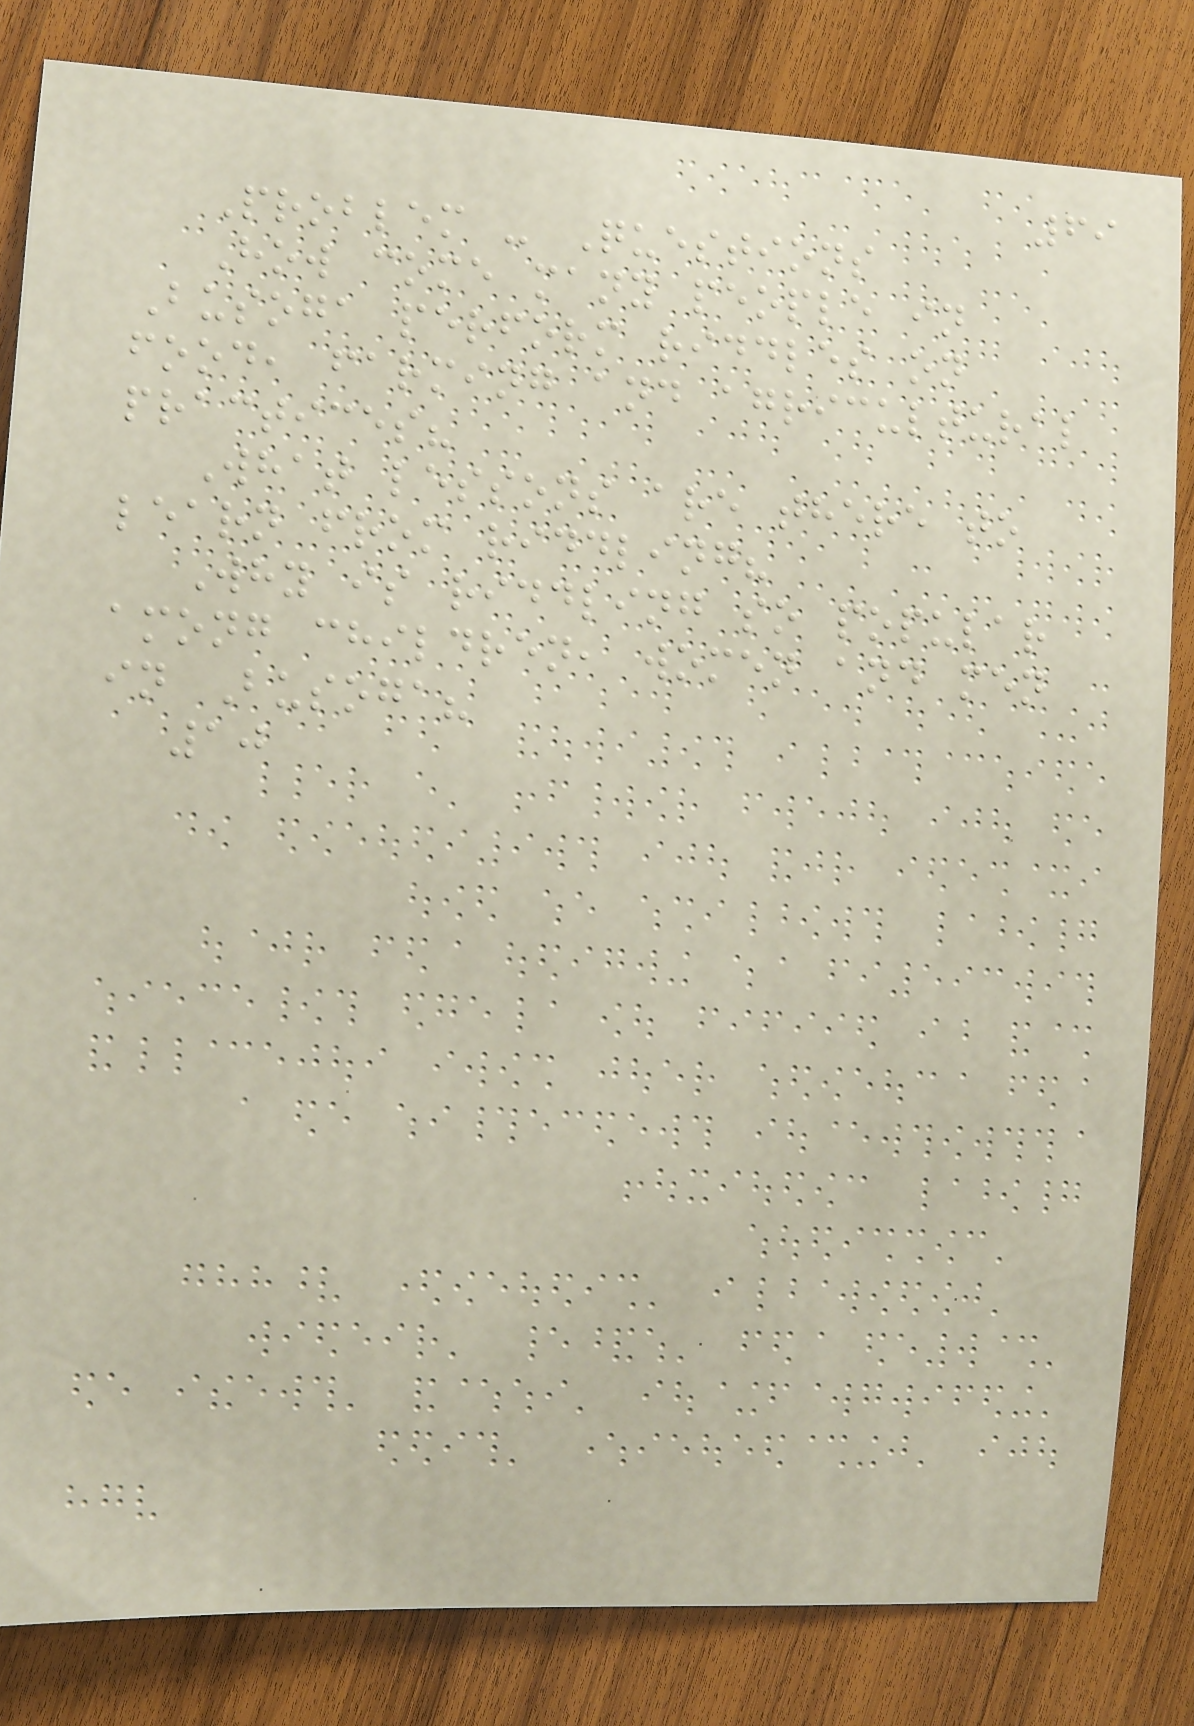69
Problem - Questions
How come many people in
Busoga perform riddles on
food, farming and agricultural
practices?
What lessons are there to
learn from riddling?
Why is riddling so popular
among children, women and men
in Busoga?
10
